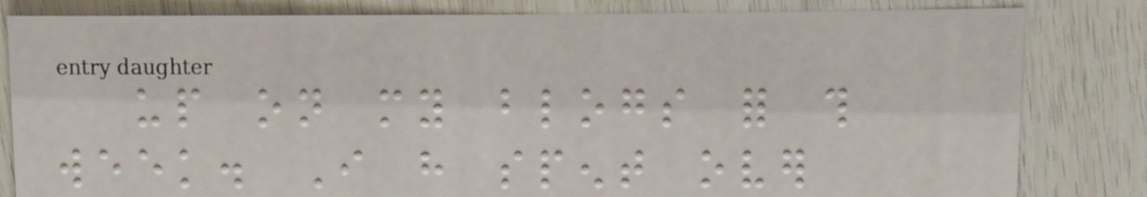up on my blogs for this
week. I have spent over
